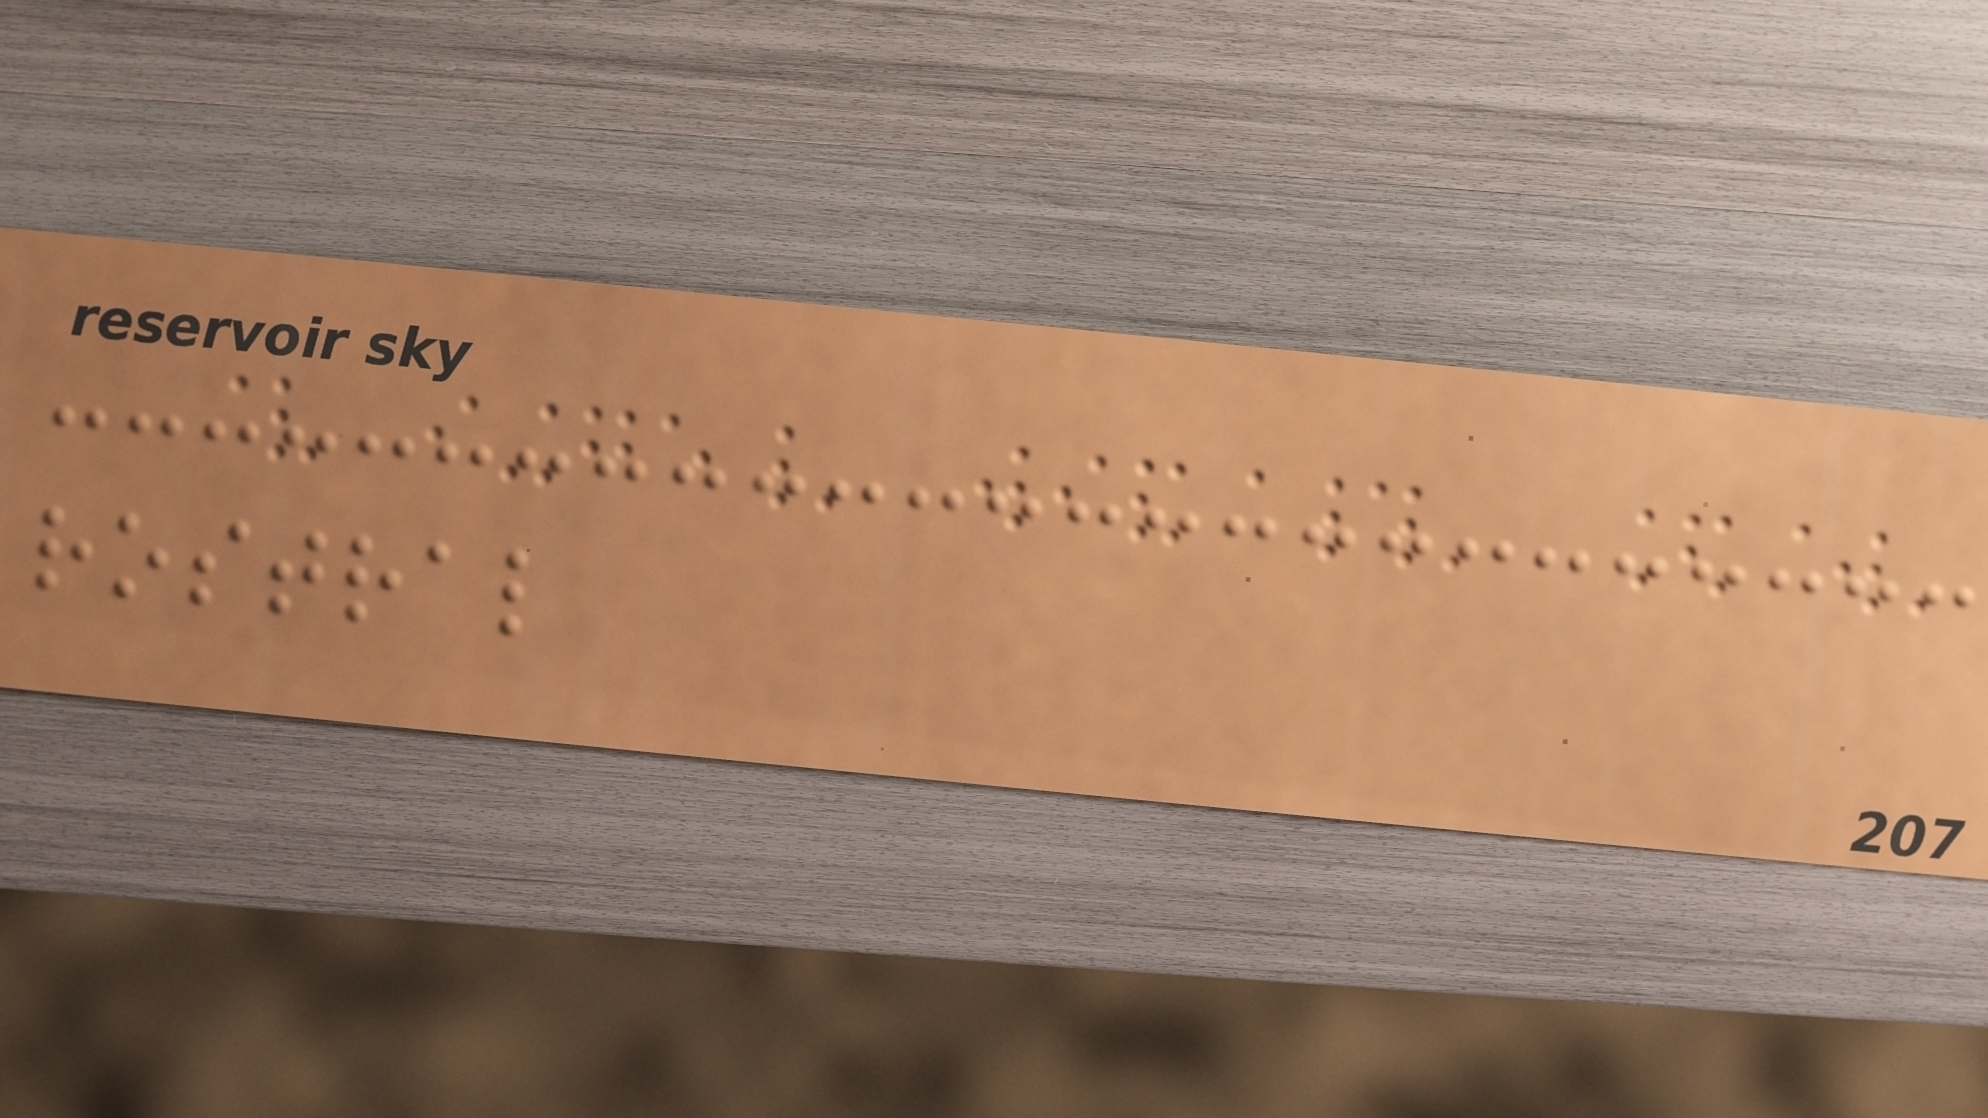rostral
